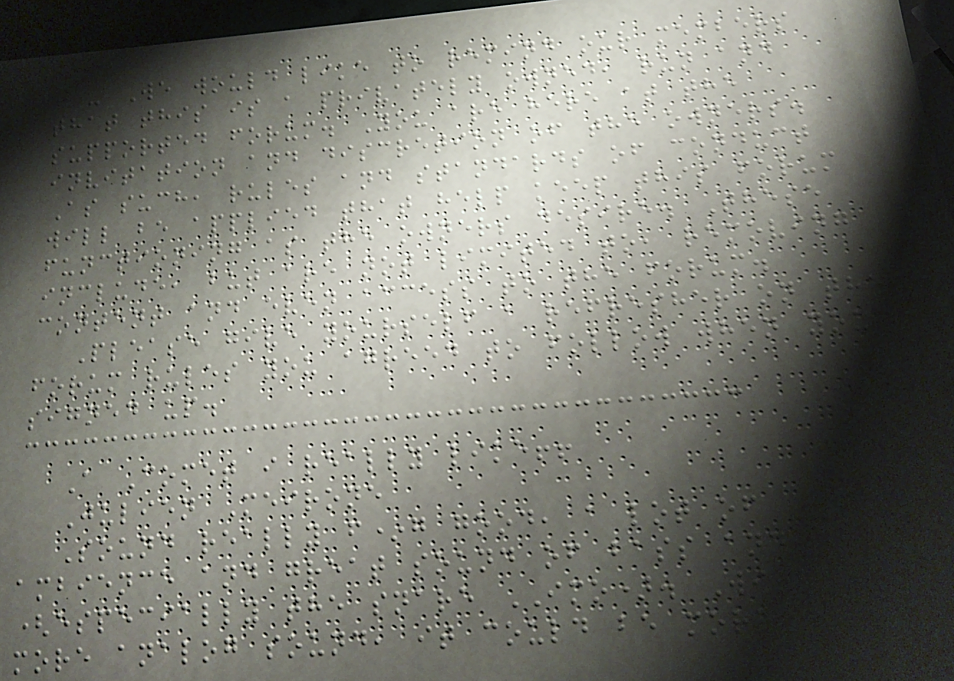- We would like to remind our members
that this is a privately owned, run and
supported forum. You are here at the
invitation and discretion of the owners.
As such, rules and standards of conduct
will be applied that help keep this forum
functioning as the owners desire. These
include, but are not limited to, removing
content and even access to the forum.
Please give yourself a refresher on the
forum rules you agreed to follow when you
signed up.
A Comet i really like!!
Julien Meirone
Sound really f*g good, a lot of
ambience and great sound of bass and drums
(especially the snare IMO). With a
more analog sound, it could be more
